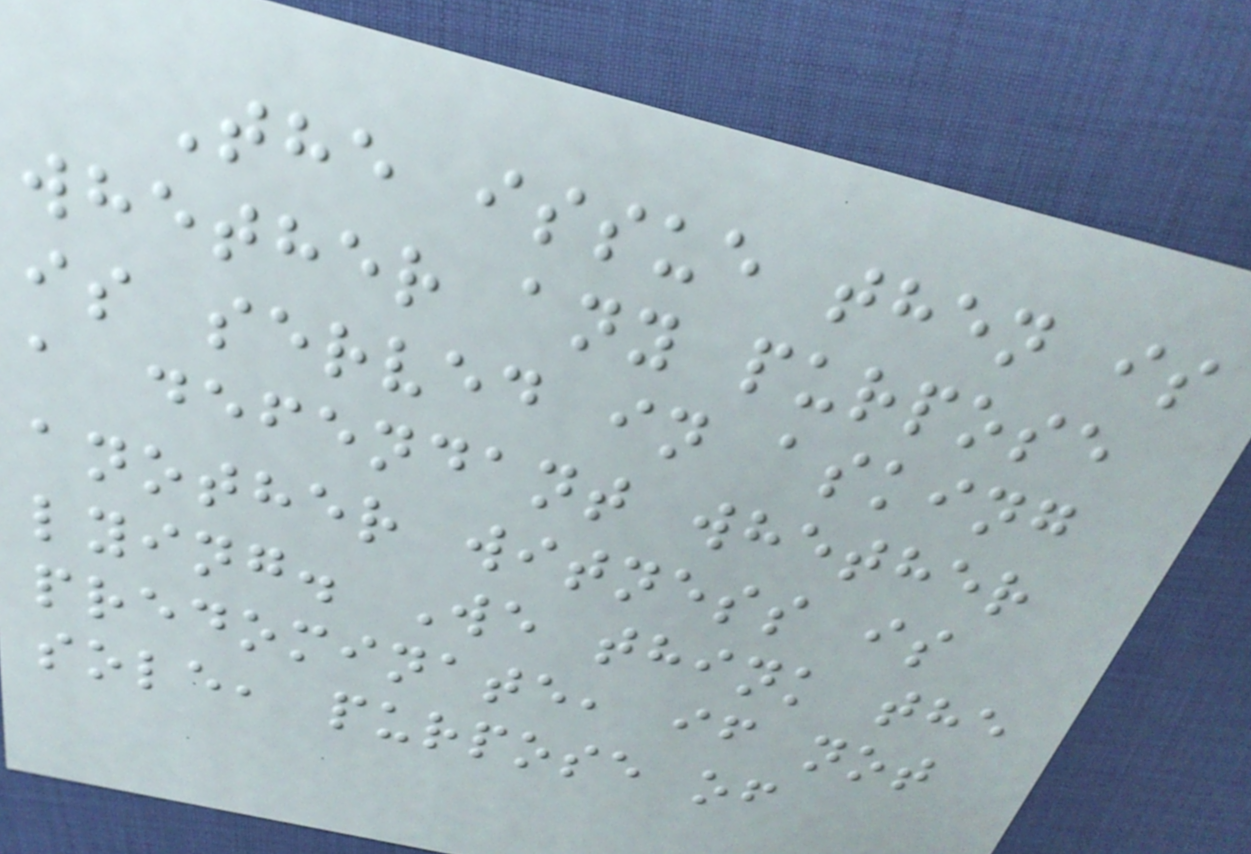The issue then is
whether any purpose
is served in asking
a defendant whether
another witness is
lying. We think the
predominate, if not
sole, purpose of
